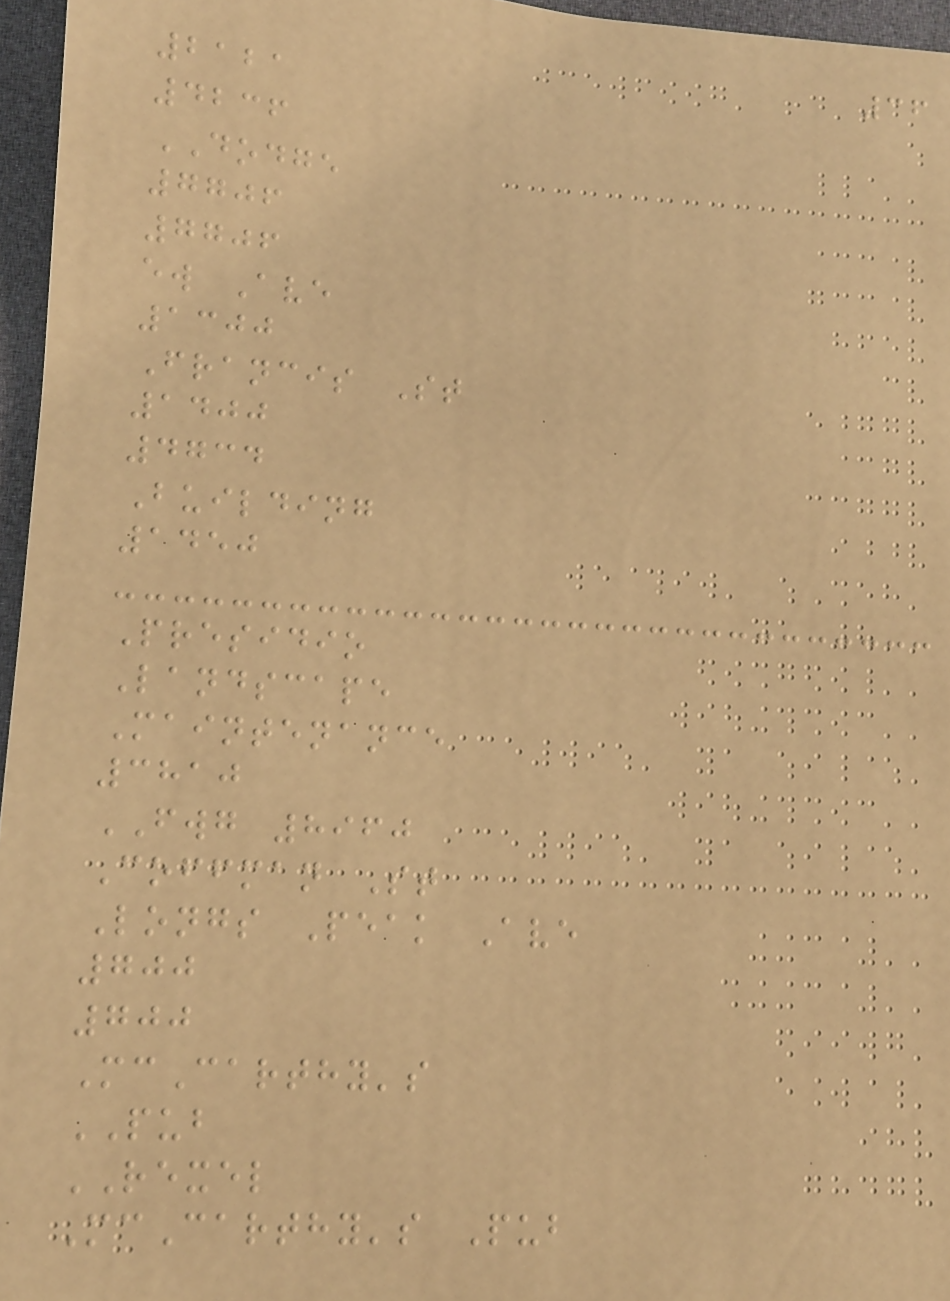36
2121
4236
DODGE
7706
7706
ew Ave
1300
Francis St
1400
4734
Building
1450
Presidio
Landscape
Maintenance
3810
FWG 8960
Coffman St
Longs Peak Ave
700
700
McCarthy's
PUB
REXEL
McCarthy's Pub
